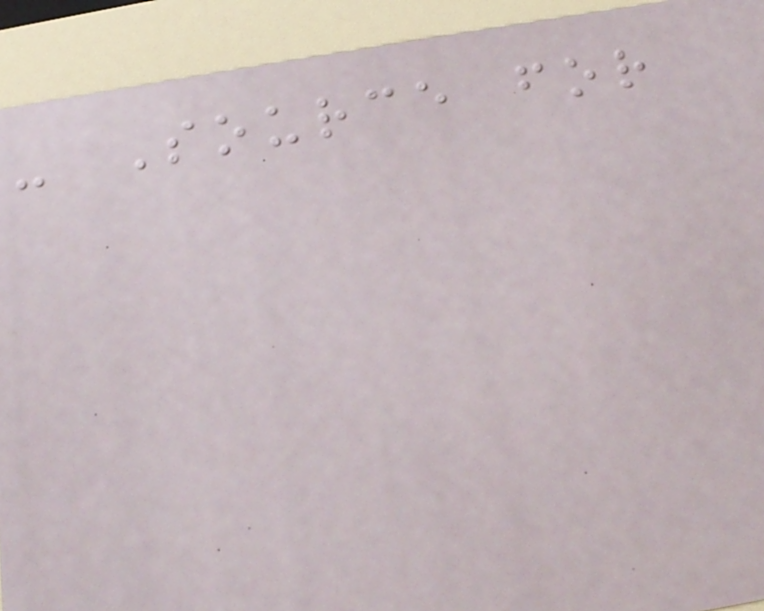- Source for
